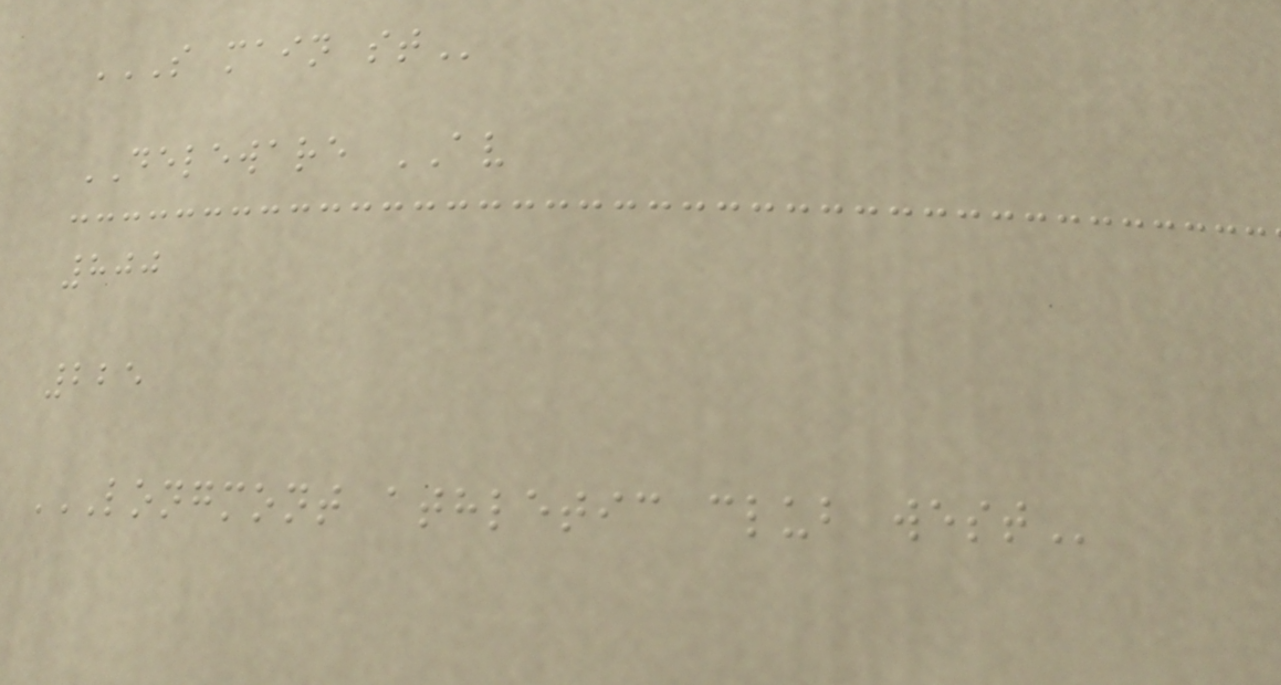S MAIN ST
DELEWARE AV
800
225
LONGMONT ATHLETIC CLUB WEST
